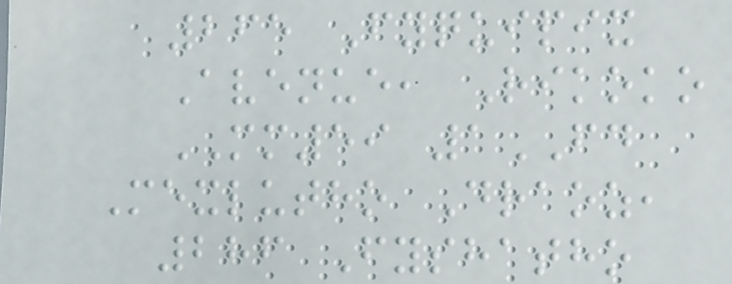265 Fyquipix
Avenue, Rikoko
MM59 1FD
Mexlutho Draoz,
286 Fyshatho
